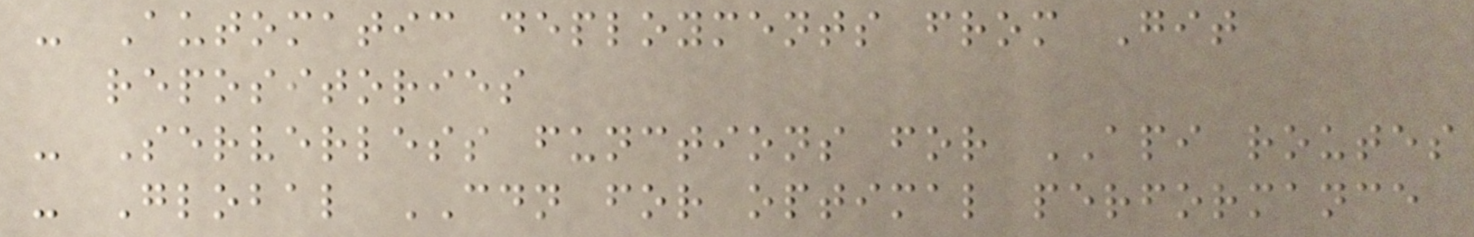- Automatic deployments from Git
repositories
- Serverless functions for API routes
- Global CDN for optimal performance
